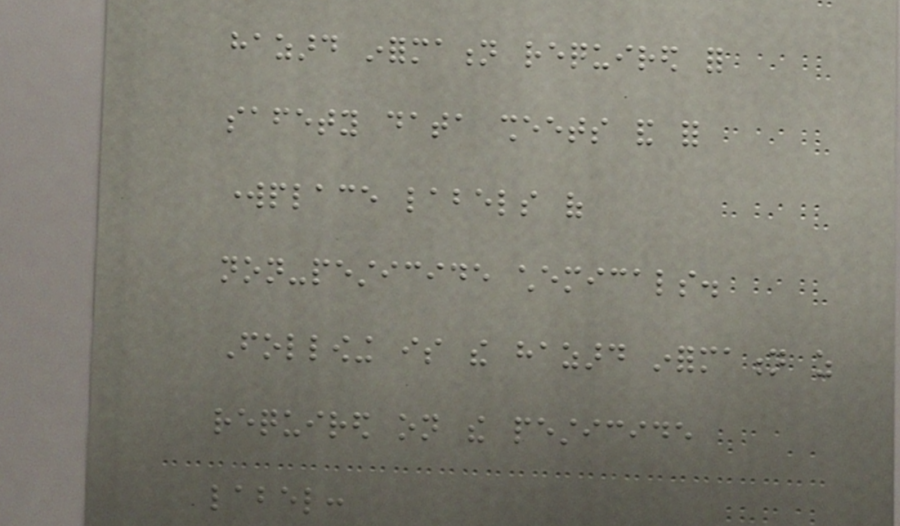hazard information required for
safety data sheets and for
workplace labels of
non-pesticide chemicals.
Following is the hazard information as
required on the pesticide
label:
